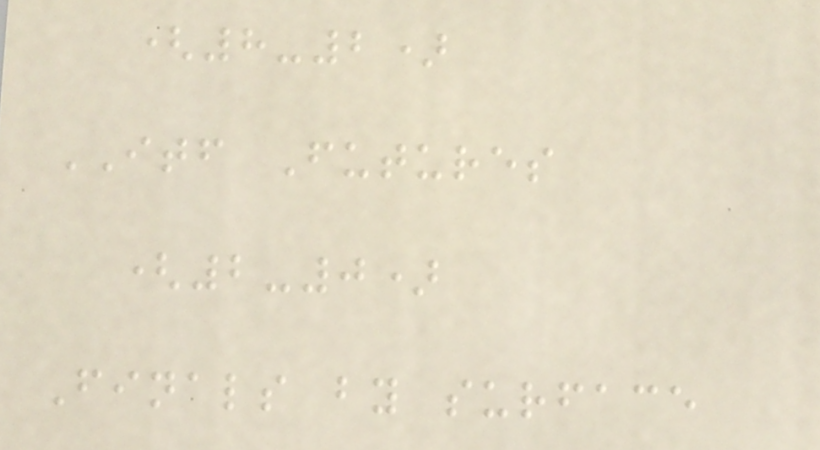(8-2)
ITF Futures
(2-0)
Finals by surface
